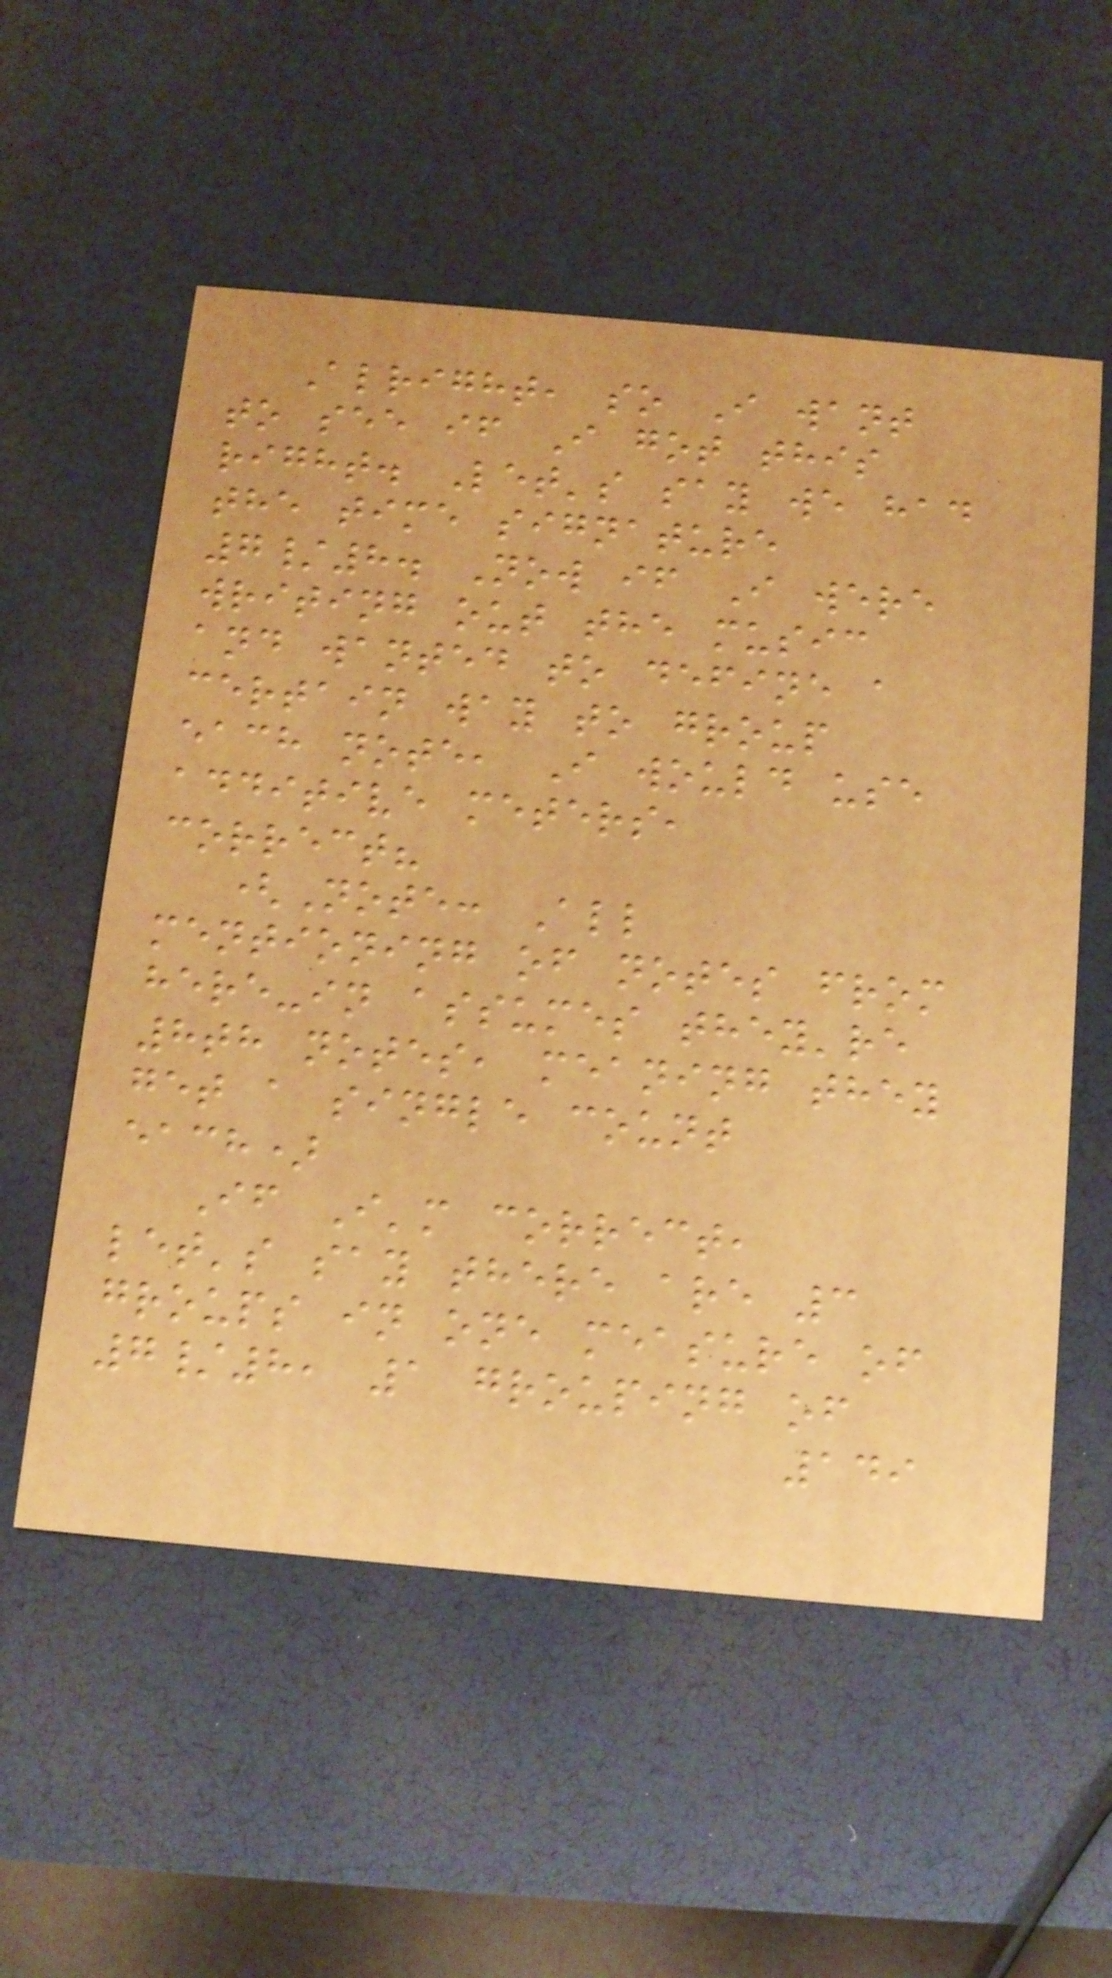Alright, so I want
to see if I got this
right. Let's say we had
the time signature
7/8. Now if I were
writing out the music
and wanted to define a
certain way to group
each note, I would use
additive meters,
correct?
(Note: All
mentioning of notes from
here-in assumes they're
8th notes, meaning they
get a single count
each)
If I'm correct,
let's say there are 3
groups in one measure of
7/8, 1 grouping of
149
